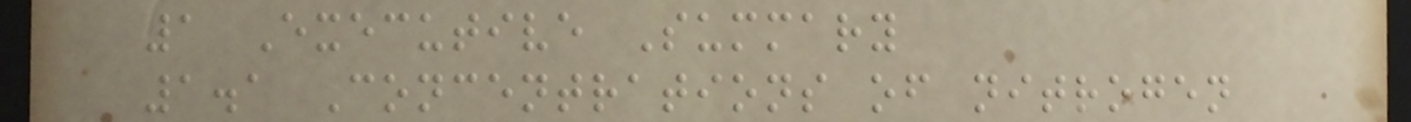1 Executive Summary
1.1 Concentrations of nitrogen
